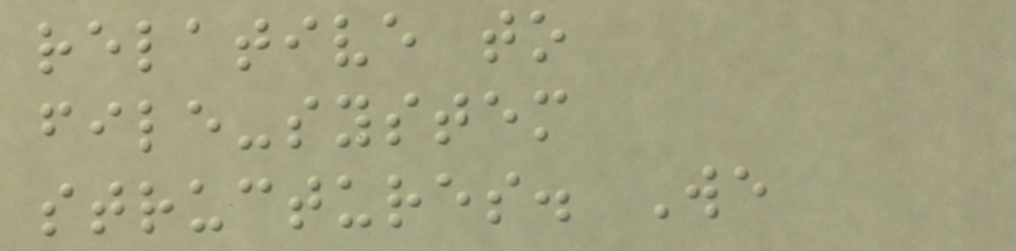relative to
file-system
structures. We
